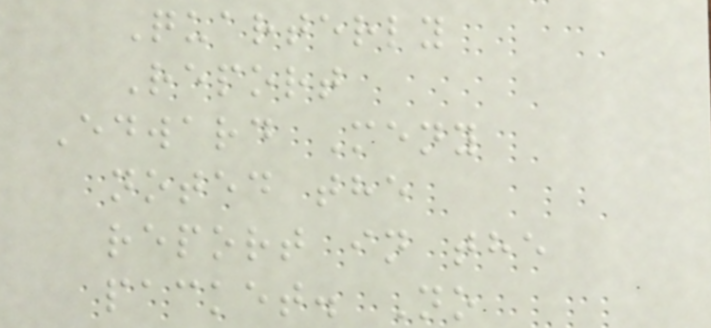Quarterly
Report
Edward Meny
noted the
report in the
packet. No
